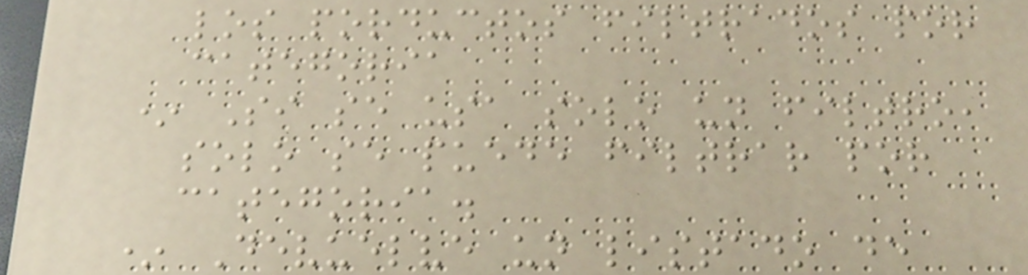los porductos filtrados por
categoria
* Si se usa solo un filtro,
solo se puede filtrar por
categoria.
* Devuelve un listado de
